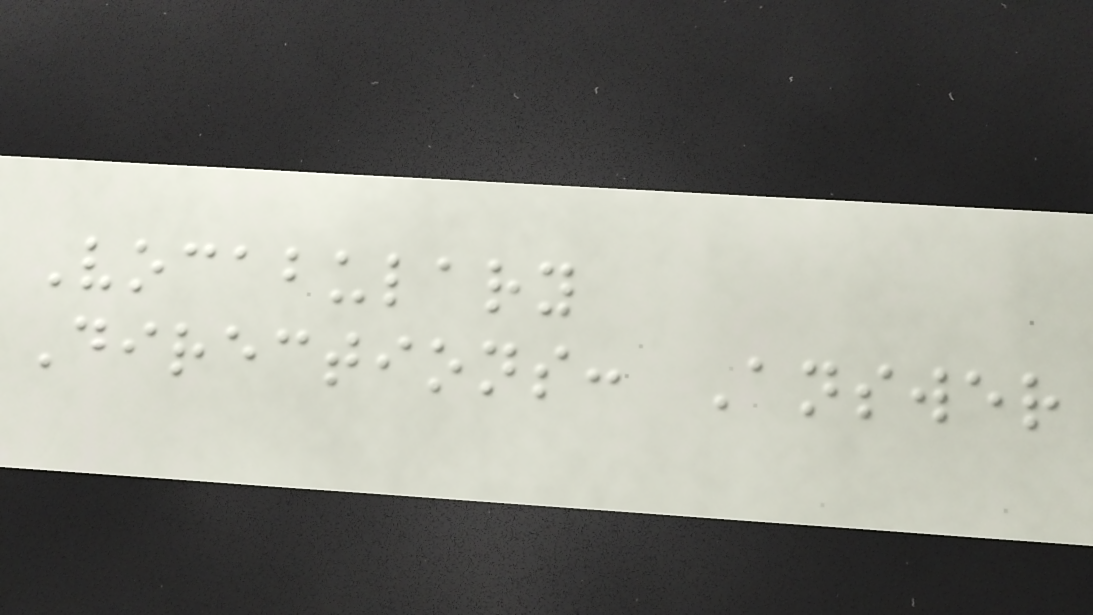Vocabulary
Directions: Answer
